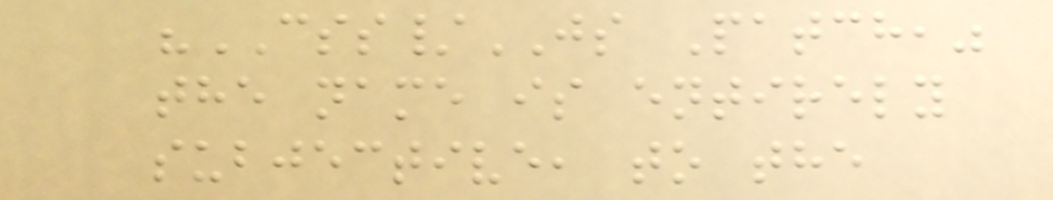"CSS/JS Patch,"
the name is entirely
subjective, to the
